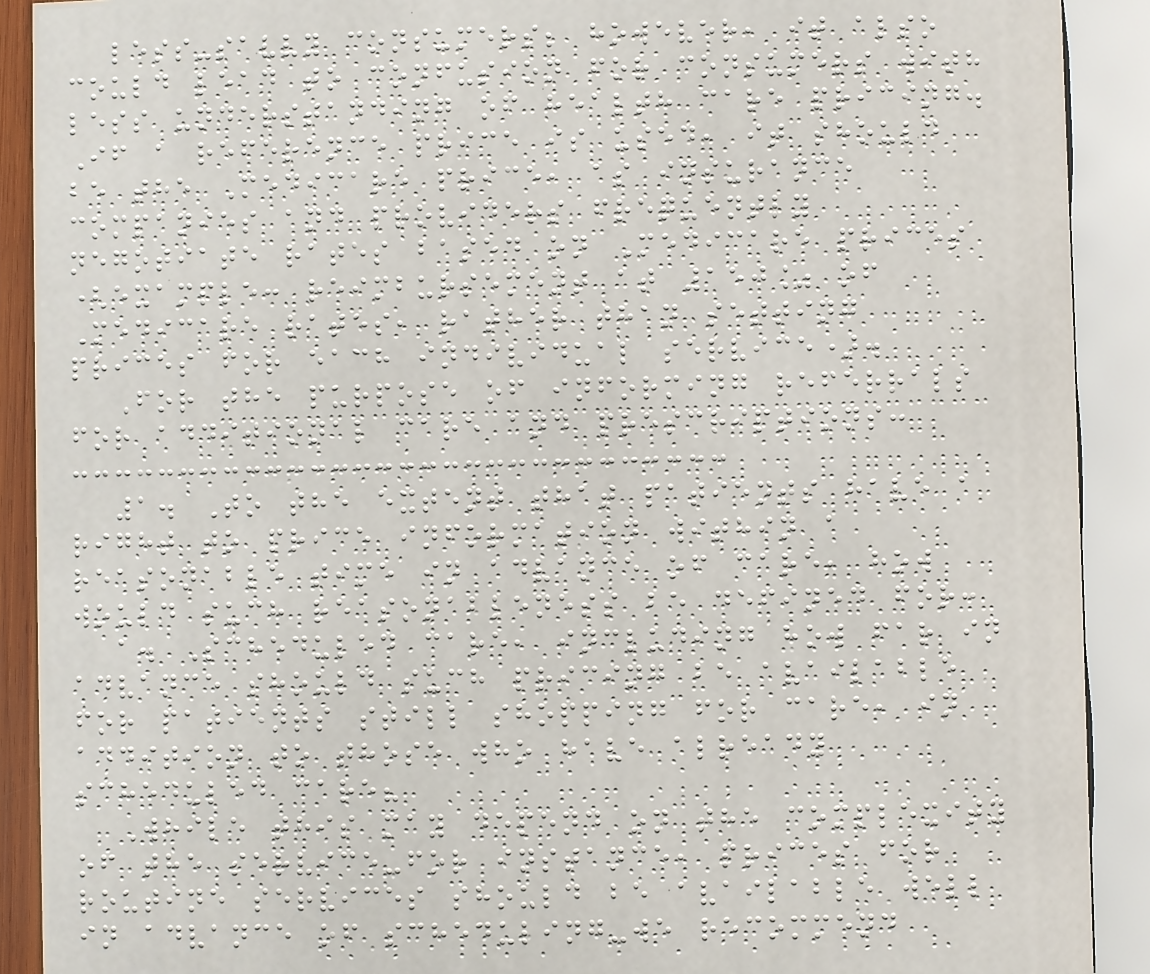less-savvy consumers; however, it also
could lead to confusion for consumers with
less understanding of health care pricing.
If a reference price is used, it should
be the Medicare price, as insurance
companies and providers frequently
negotiate rates based on Medicare prices
(example: reimbursement at 150% of
Medicare rates, rather than setting
prices for each individual service).
For the purpose of informing referrals
for additional care and prescriptions:
1. To the extent that patients have a
right to price information within a
reasonable time in advance of care, how
would such reasonableness be defined for:
a. Scheduled care, including how far in
advance should such pricing be available
for patients still shopping for care, in
addition to those who have already
scheduled care?
While this may depend on the complexity
of the service-for instance, prices for
routine services should be available well
in advance of scheduling-we recommend
